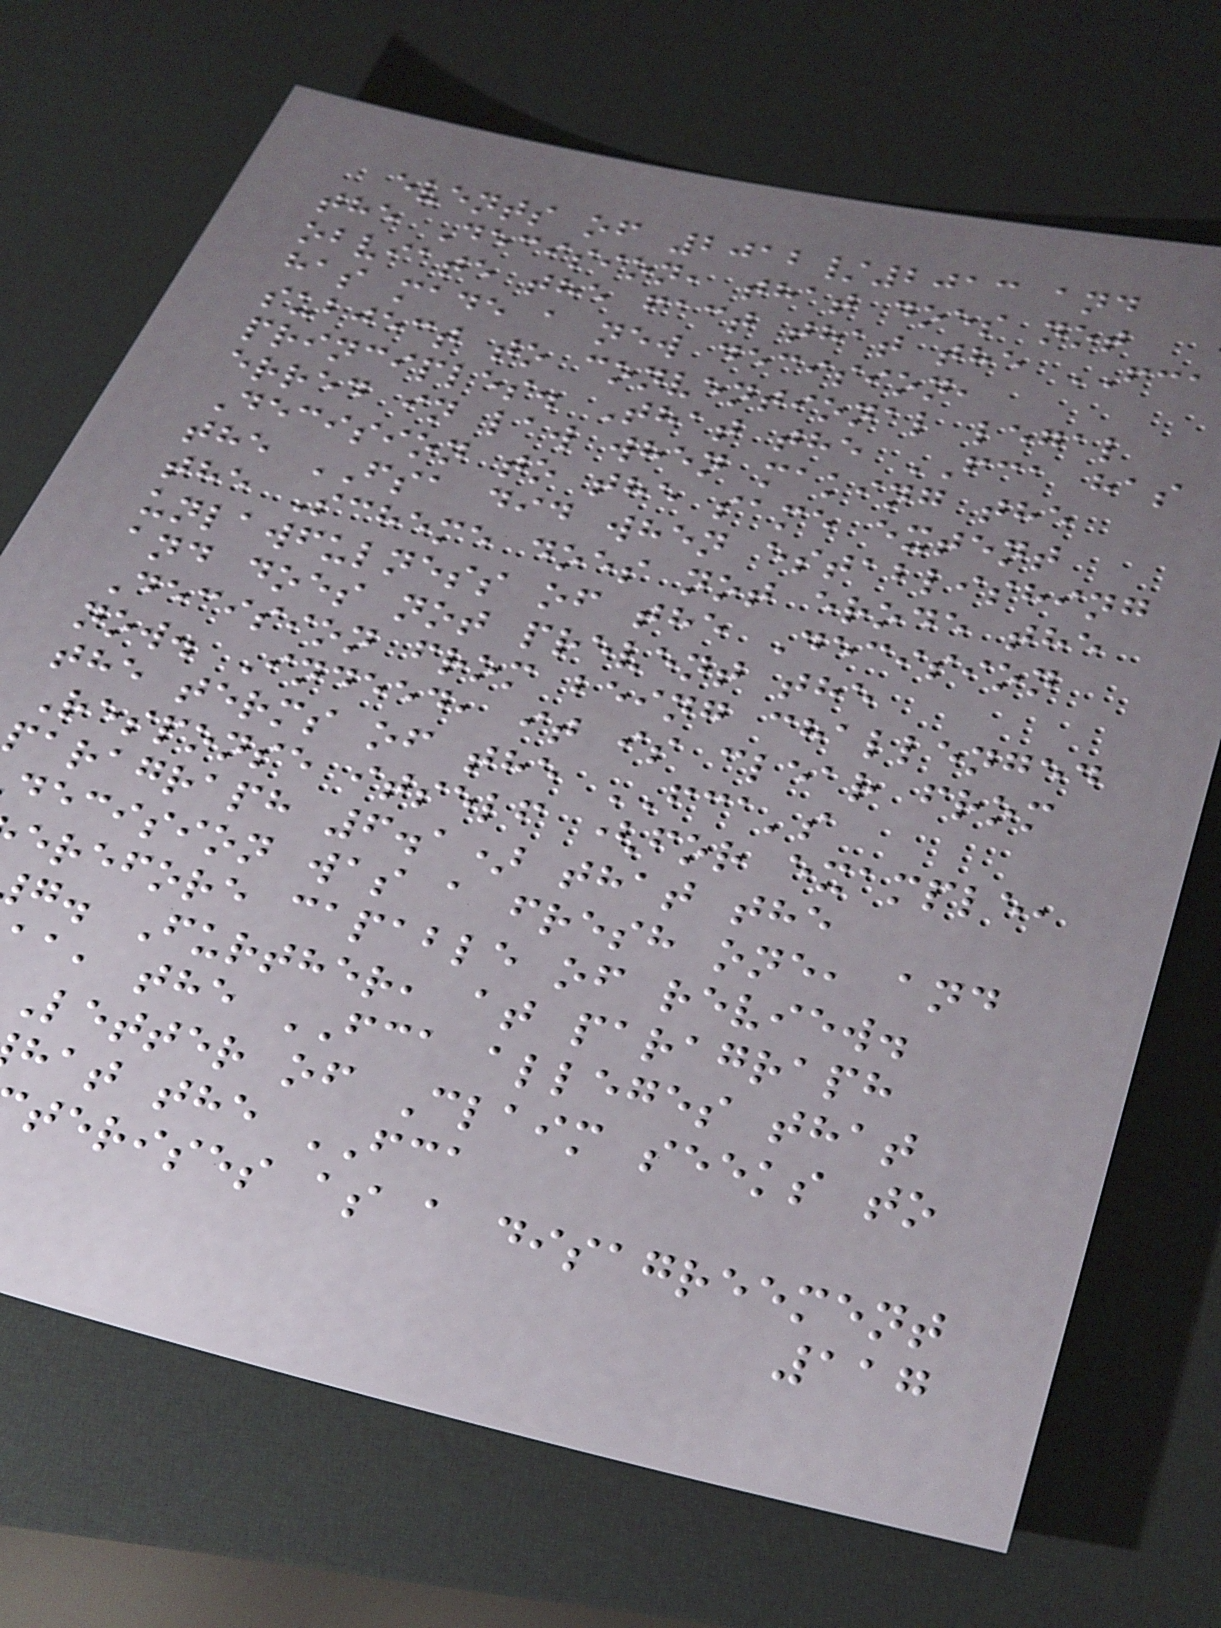events of 2012/2013 and
the Decision, that does not
obviate the fact that the FCA
has made a new decision,
subject to conventional legal
principles. That the FCA has
erred in law when making the
Decision to the same extent
the FSA did when establishing
the Scheme does not erode the
unlawfulness of the Decision
and does not prevent the
Decision from being challenged
now. Indeed, it is clear from
the terms of the FCA's
Response itself (for example,
paragraph 6.1) that the
decision was a fresh one, and
erefore capable of review.
g. Further, at paragraph
a, the FCA alleges that
Letter of Claim seeks to
hat the FCA
terises as a disagreement
117
